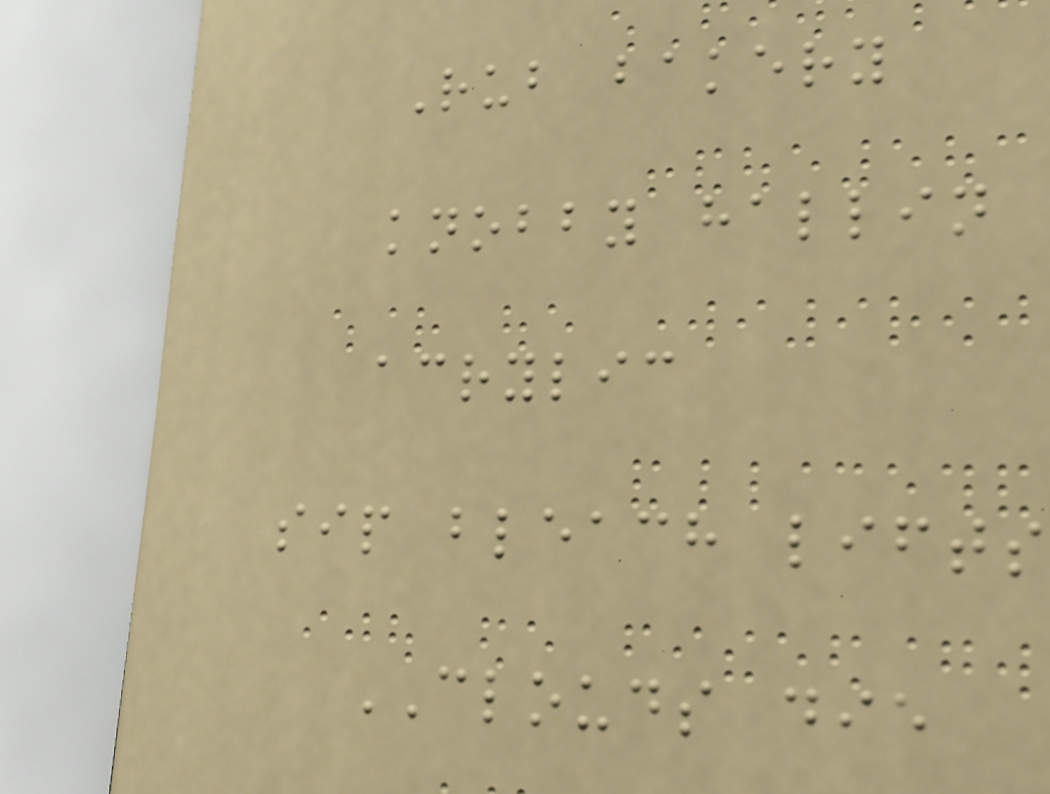Rub bakery
knobby hallin
acrylic
sip bleach lifts
CLOUDS die
